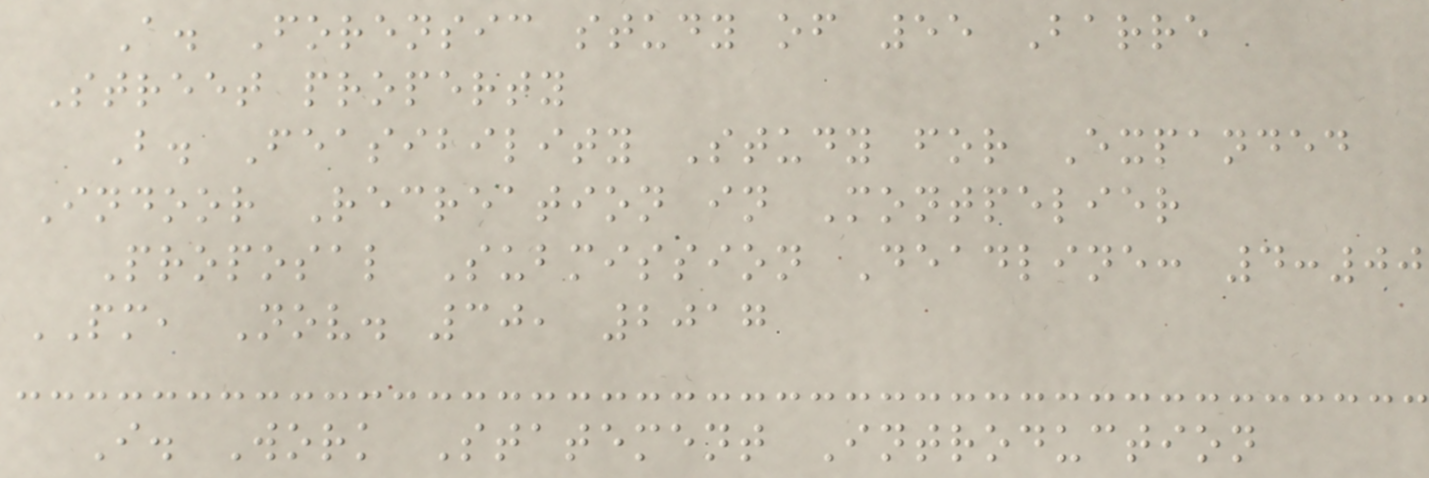A. Forensic study of 55 Barre
Street property
B. Feasibility Study for Expanded
Indoor Recreation in Montpelier
Proposal Submission Deadline: 4:00
PM, Nov. 30, 2017
I. Work Statement Introduction
